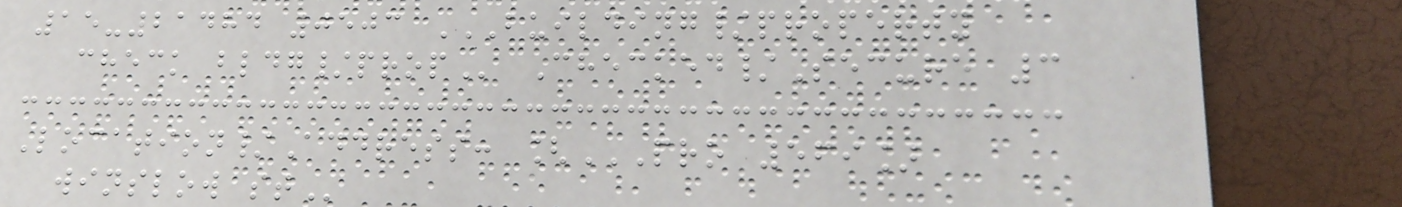15-21484 0503 BUILDING/PROPERTY
CHECK BLDG/PROP Checked/Secure 3
Location/Address: [PRO 569]
WINSLOW ST
